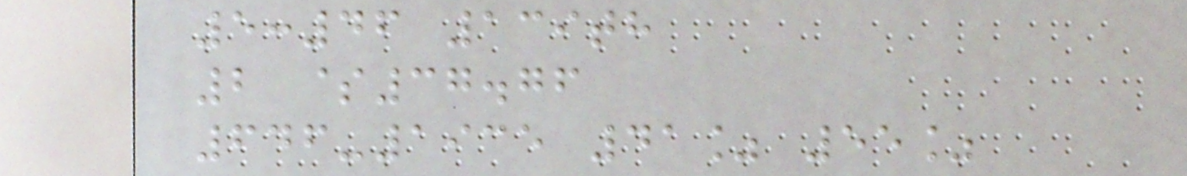5:46 139th
2 $37.76
646-1935 41% 55%
